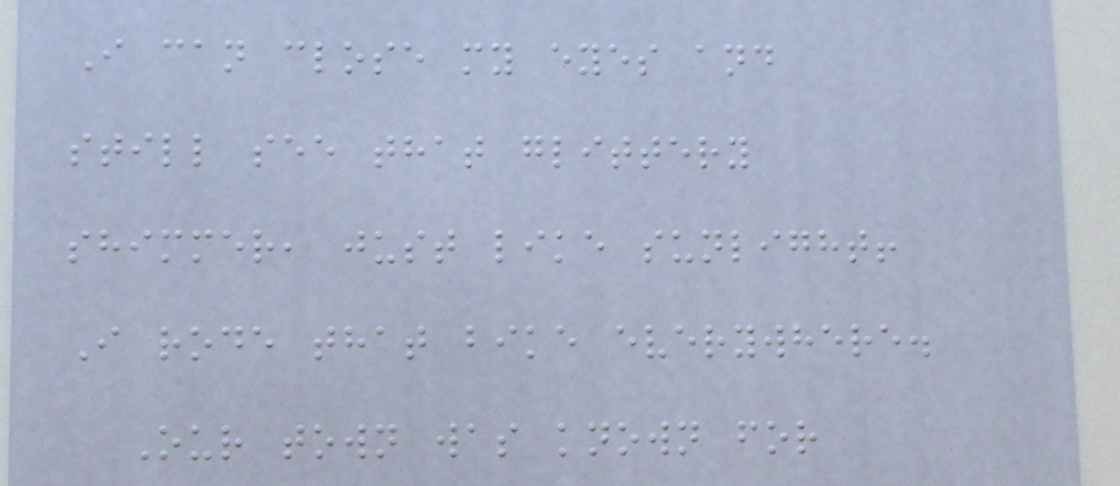I can close my eyes and
still see that glittery
shimmer, just like sunlight!
I rode that bike everywhere.
Our town was known for
